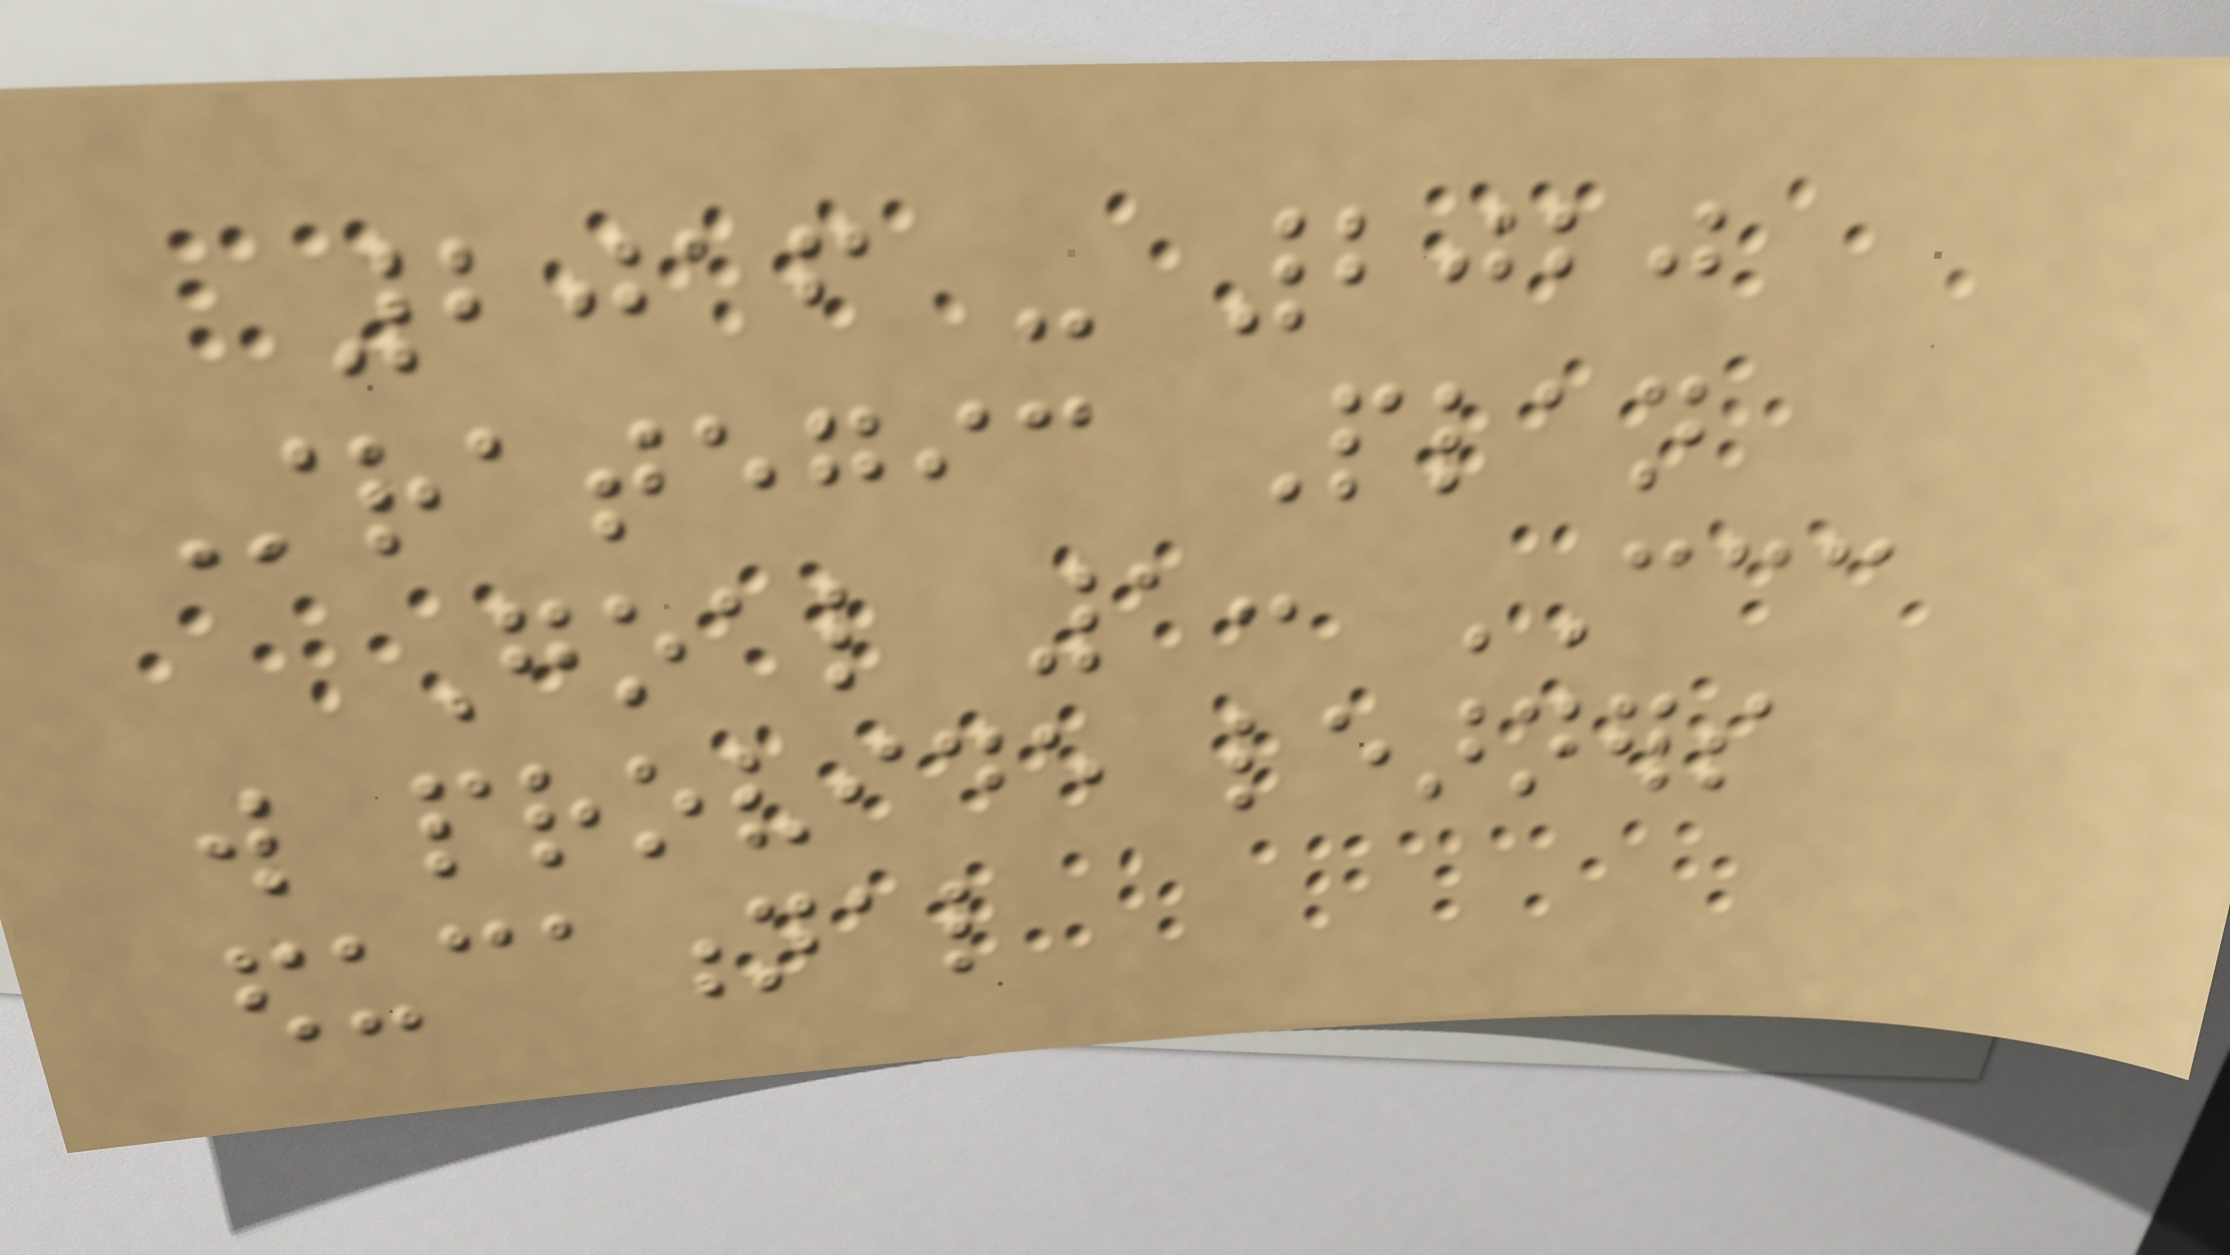2016 - 2020
Strategic Plan
Goal 1: CCC
will provide learners
educational
